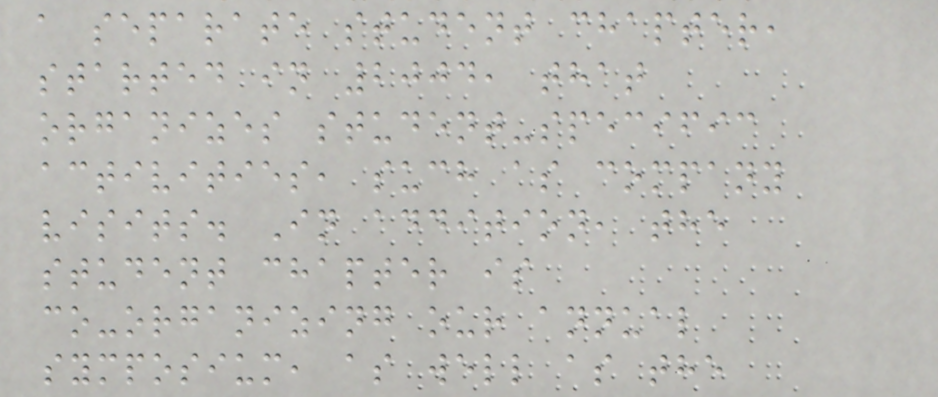a separate student chapter,
started in 2004, that
organizes student-specific
activities, such as company
visits. In addition, the
student chapter is
co-organizing our annual
symposium, as well as the
